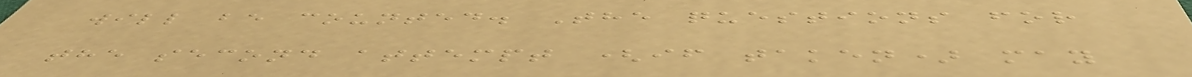will be counted. The questions for
the second attempt (if taken) may
